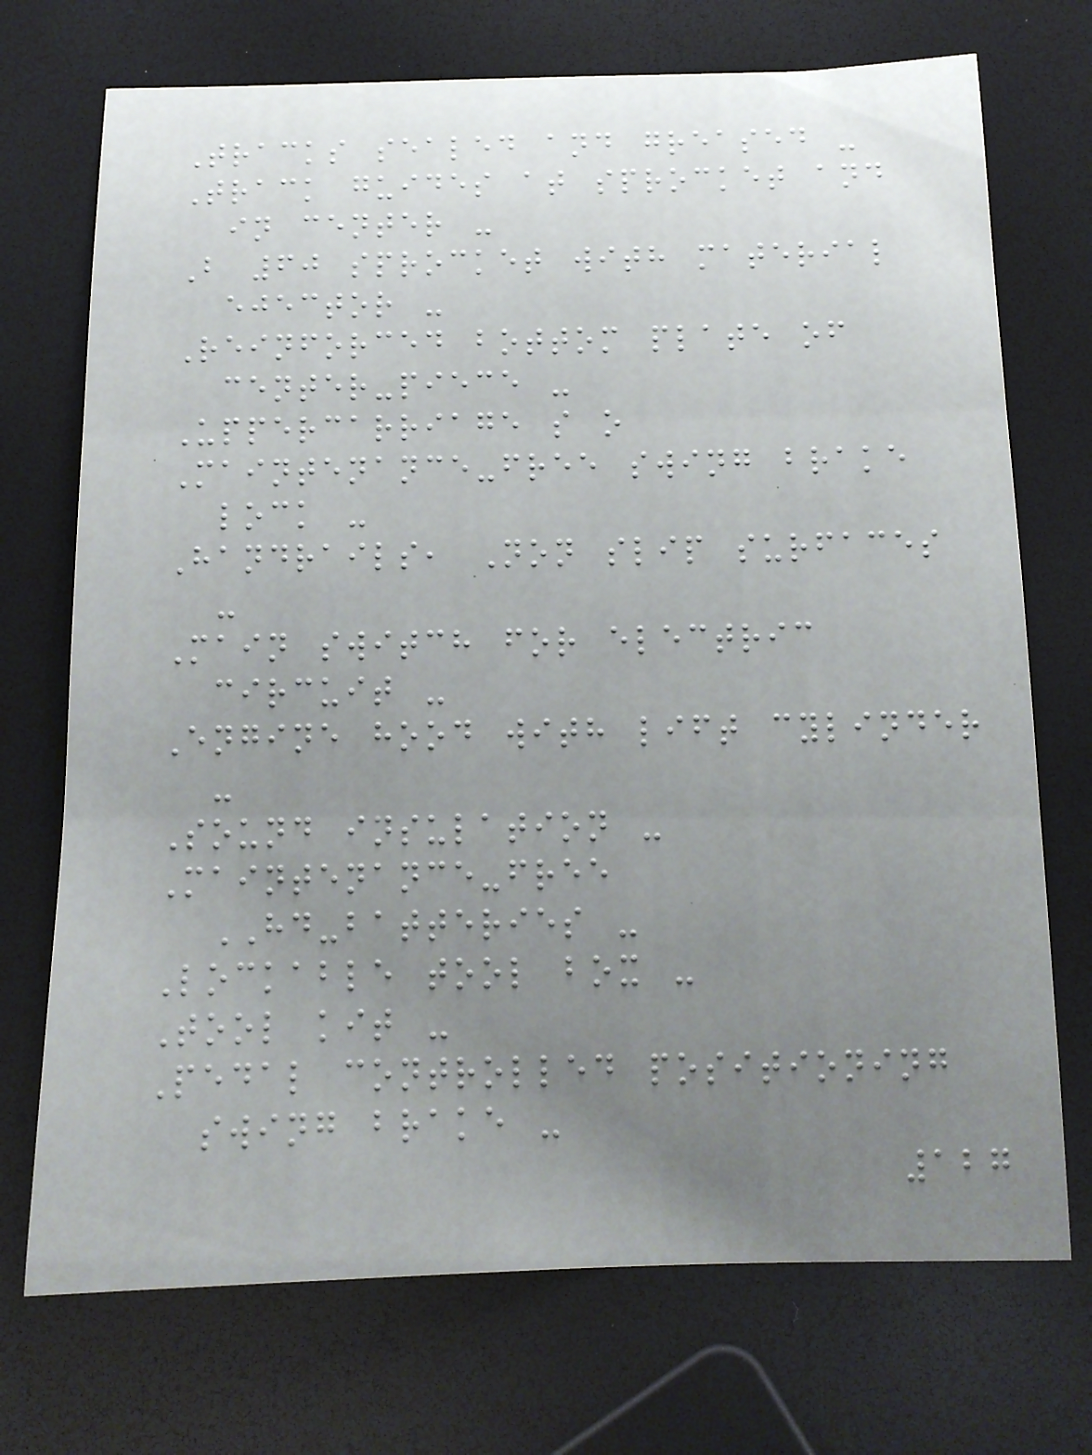Tracks sealed and greased -
Track guides at sprocket and
in center -
B 60 sprocket with material
ejector -
Reinforced bottom plate of
center-piece -
Uppercarriage s o
Maintenance-free swing brake
lock -
Handrails, Non slip surfaces
-
Main switch for electric
circuit -
Engine hood with lift cylinder
-
Sound insulation -
Maintenance-free
HD-batteries -
Lockable tool box -
Tool kit -
Pedal controlled positioning
swing brake -
127
